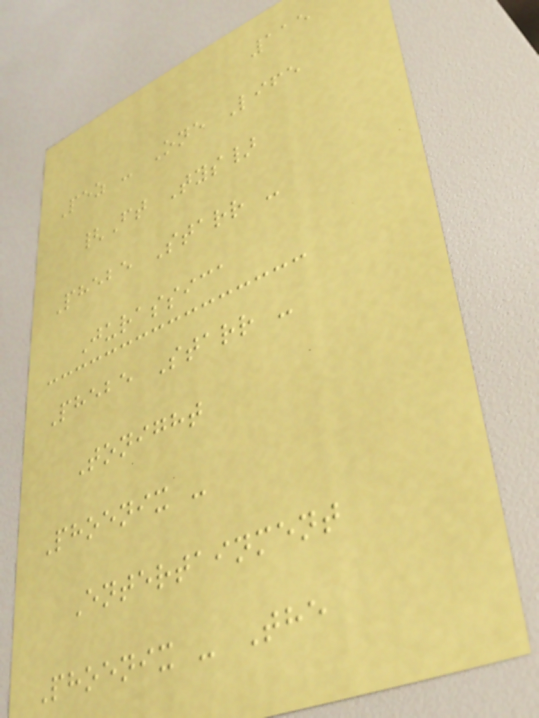115
Pez - One Life
{Ft Tys}
Phebe Starr -
Jurassica
Phebe Starr -
Tonight
Phoenix -
Entertainment
Phoenix - The
